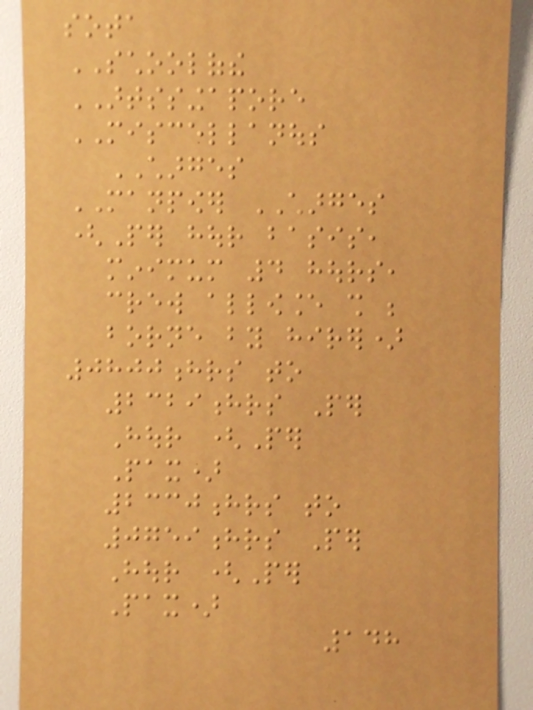sota
SCHOOLOFTHE
ARTSSINGAPORE
MISCELLANOUS
CHARGES
MANPOWER CHARGES
(Per hour basis,
minimum 4 hours,
crew allowance shall be
borne by hirer)
0800hrs to
2329hrs Per
Hour (Per
Pax)
2330hrs to
0759hrs Per
Hour (Per
Pax)
148
